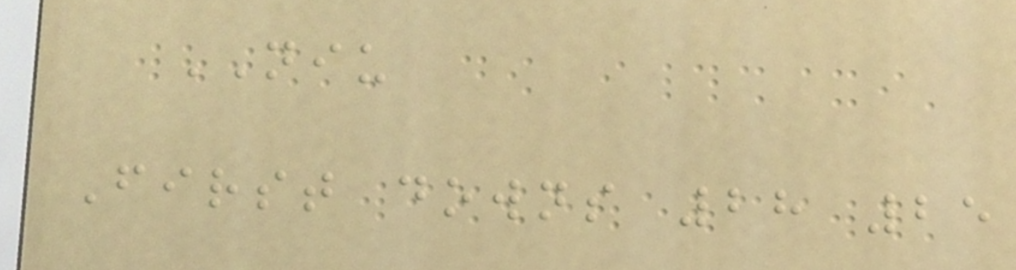NIU
First downs 28 25
